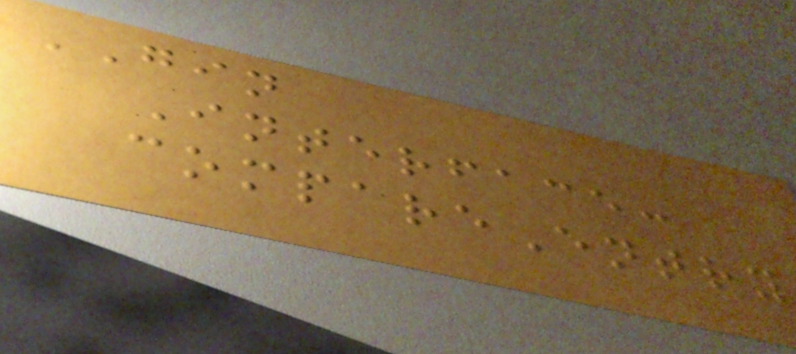GIN
Interface:
compareEntry
